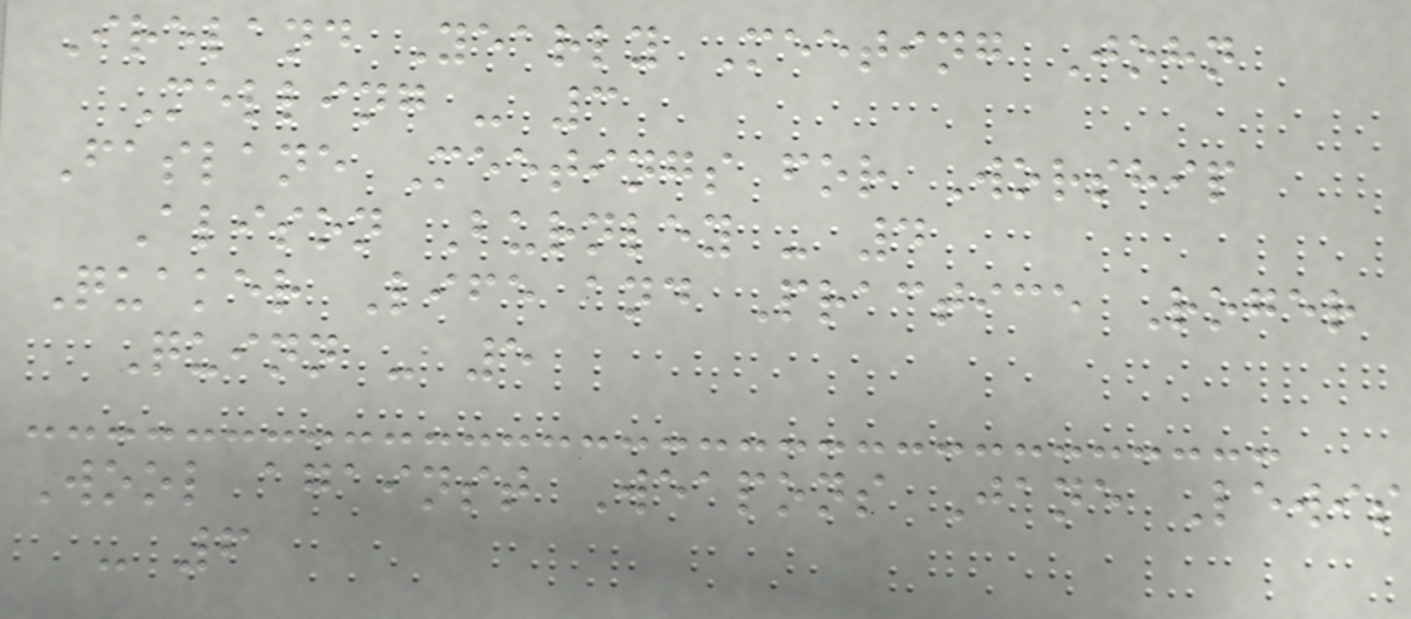Ireland Yearly Meeting John
Melling - 3
Faslane Meetings for Worship
Alison Burnley - 4
Quaker Life and Practice Roger
Quinn - 5
Wool against Weapons Jane Lewis
- 6
